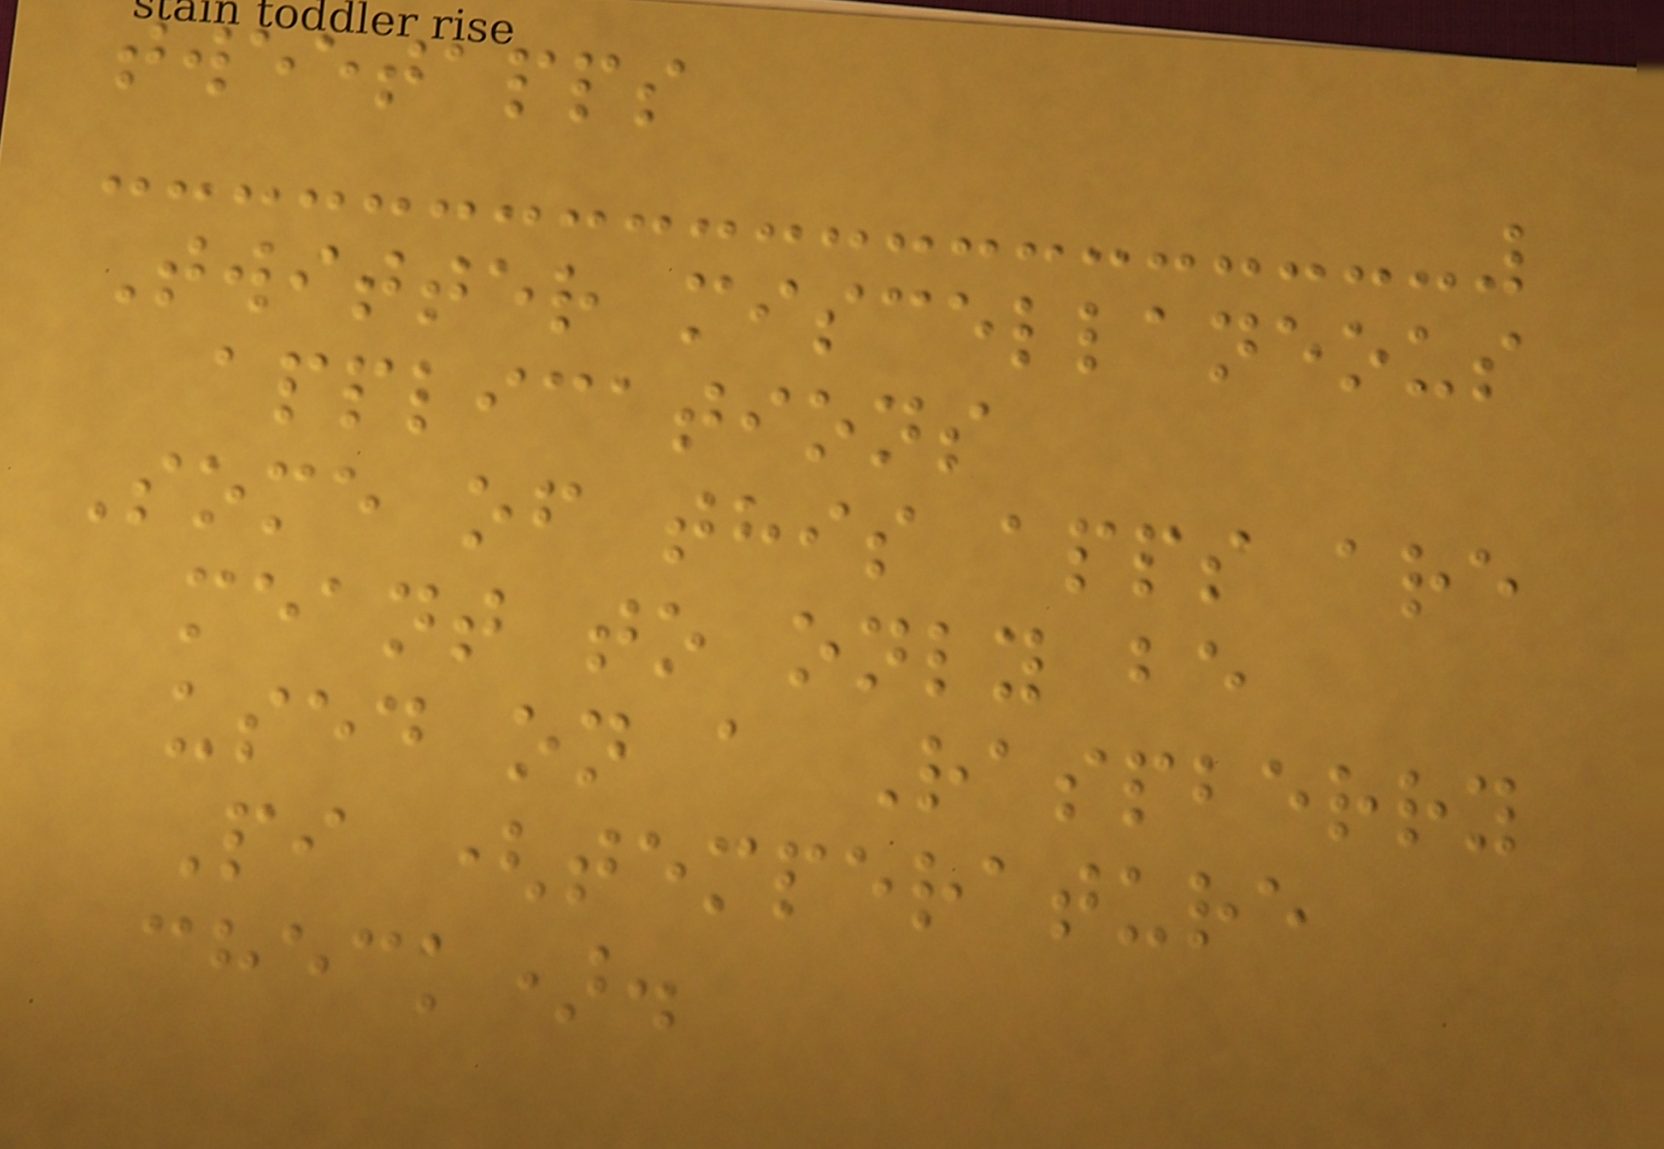tweetapps
Twitter miscellaneous
applications
Some of this apps are
meant to only be
used on a Raspberry
Pi (temperature
check).
